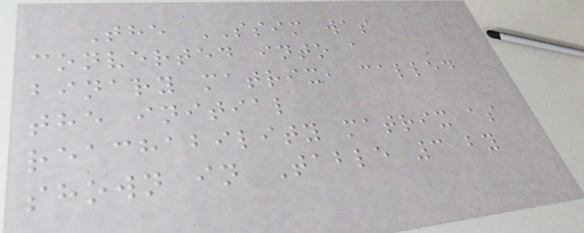The SSIM was
converted into a
binary matrix, called
the initial
reachability matrix as
shown in Table 3 by
